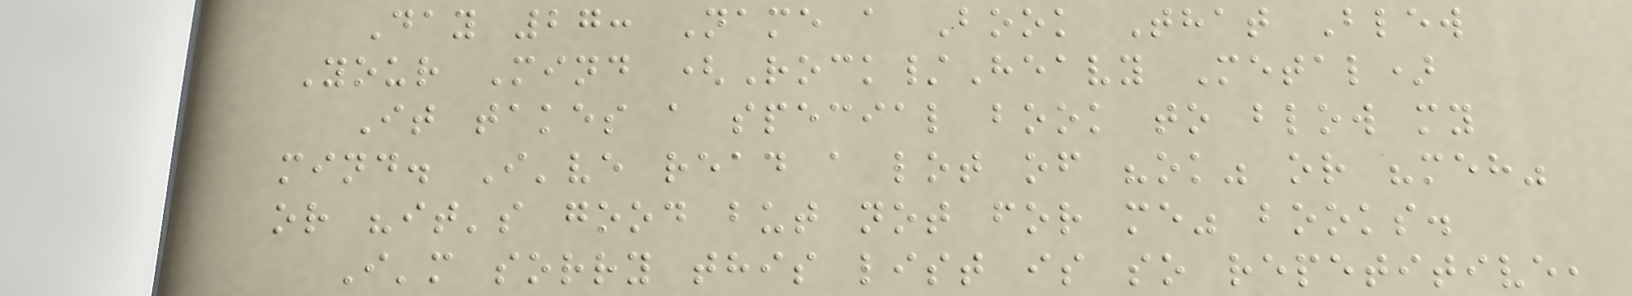Day 27: Name a Book That Blew
Your Mind (Rock/Heavy Metal)
It takes a special book to blow my
mind. I've read a lot of "ok" or "meh"
or "it's good but not for me" books.
I'm sorry this list is so repetitive,
